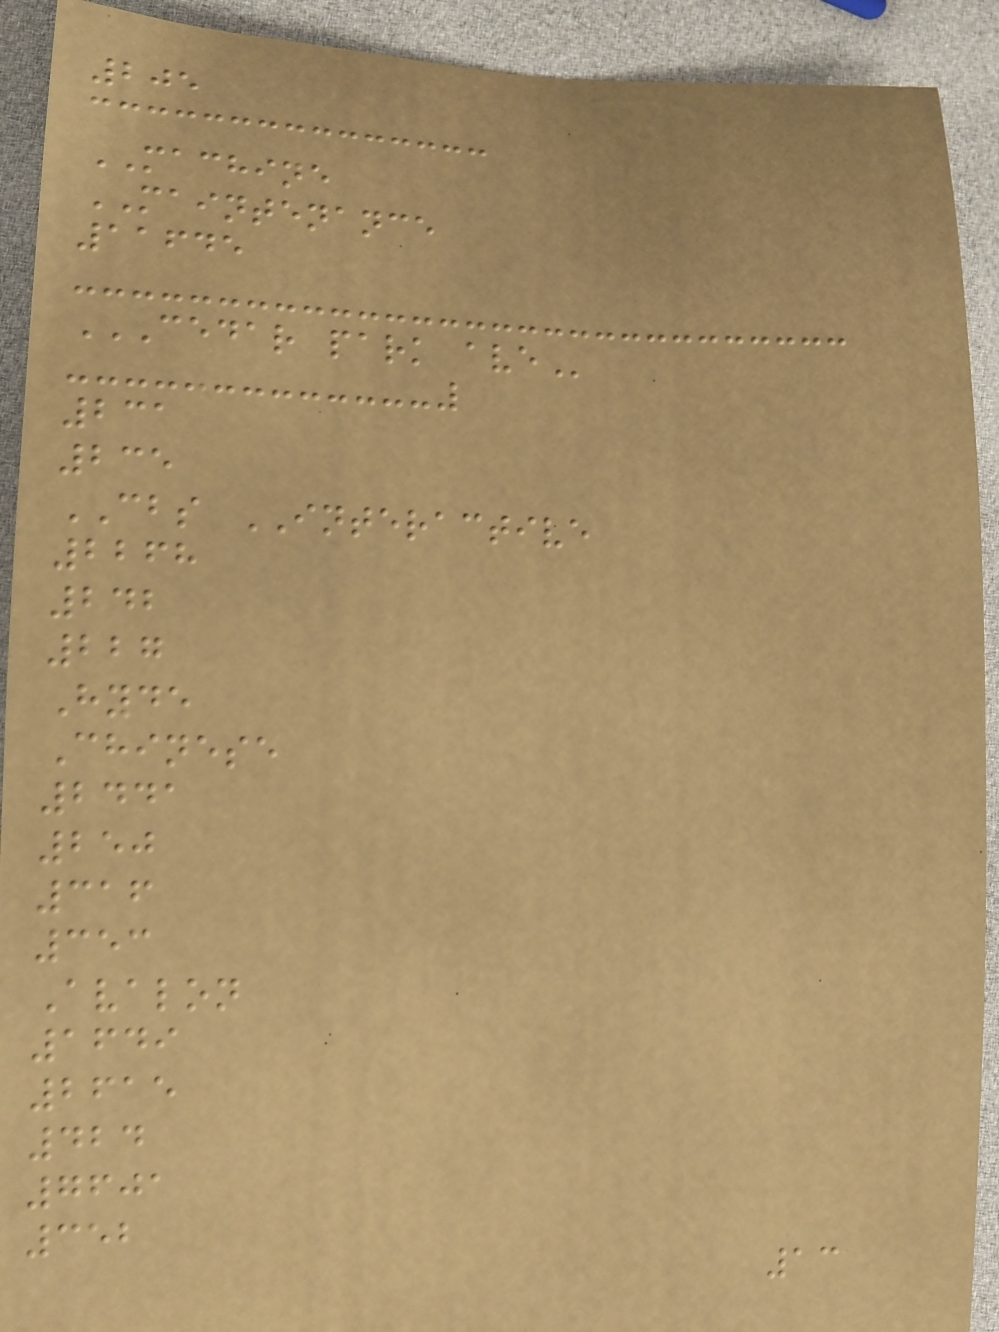205
MACHINE
MAINTENANCE
11645
CEDAR PARK AVE
231
235
CBS INTERACTIVE
2268
242
227
Hyde
Chinese
2441
250
316
353
Avalon
1649
2615
424
7601
352
13
